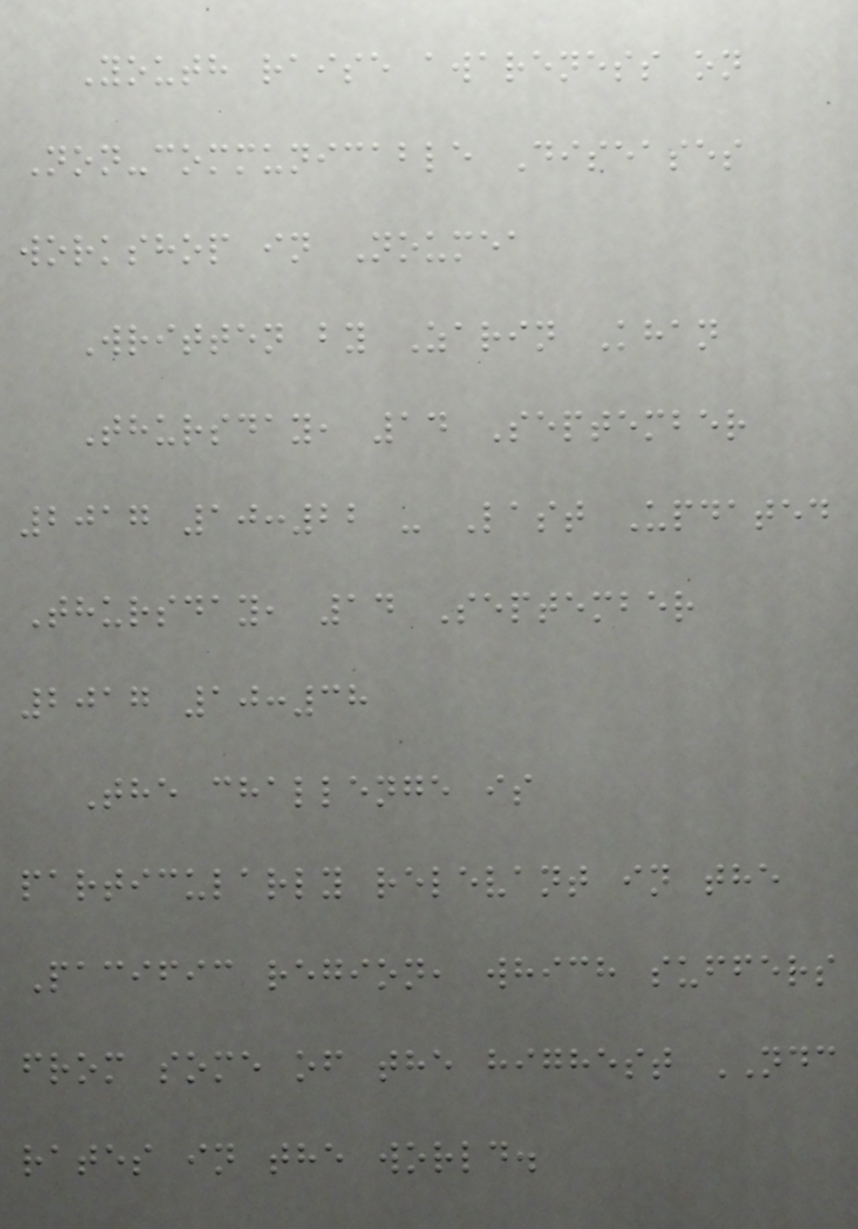Youth raise awareness on
Non-communicable Diseases
workshop in Noumea
Written by Zarin Khan
Thursday, 14 September
2017 10:22 - Last Updated
Thursday, 14 September
2017 10:38
The challenge is
particularly relevant in the
Pacific region, which suffers
from some of the highest NDC
rates in the world.
